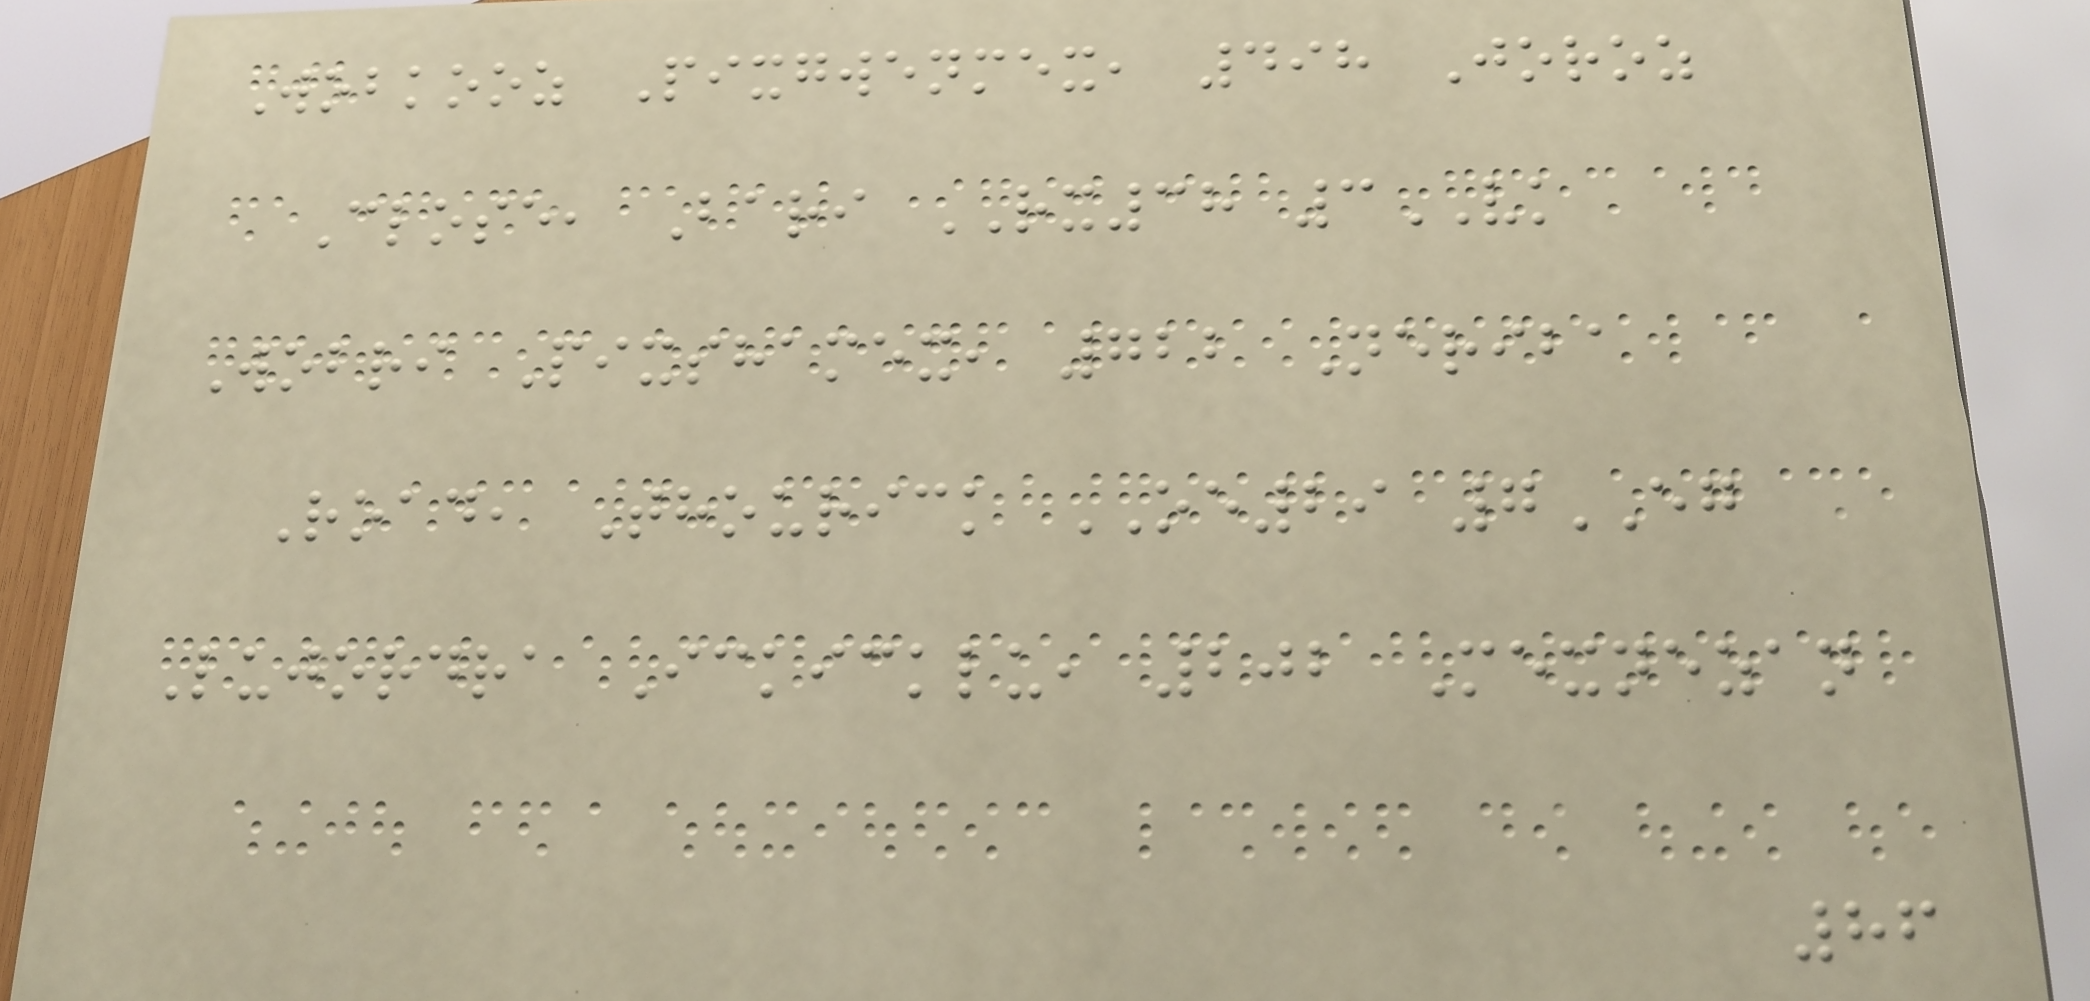Wobkooz Pixgwenmex, 498 Joroz
Close, Bari RX38 3VK
Wobri Pixshamex, 722 Neriba
Road, Thourick OE29 7EG
Lujordra Ickicklu, 202 Mexnezan
86
